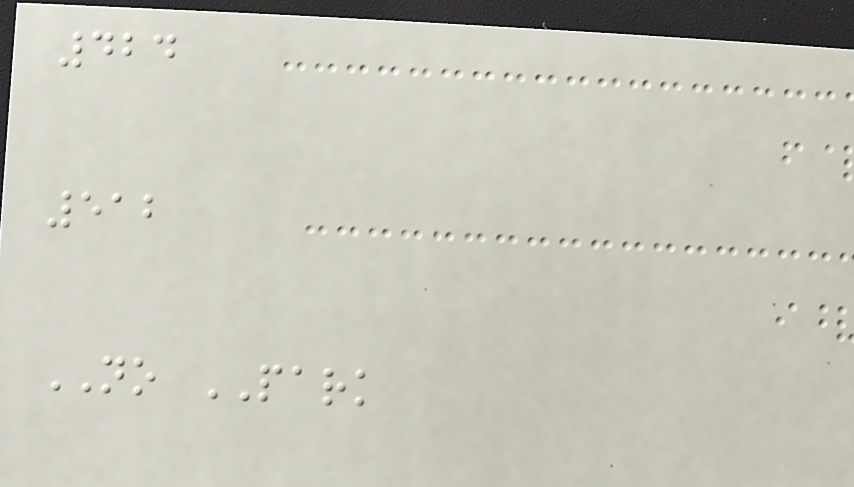424
512
NO PARK
